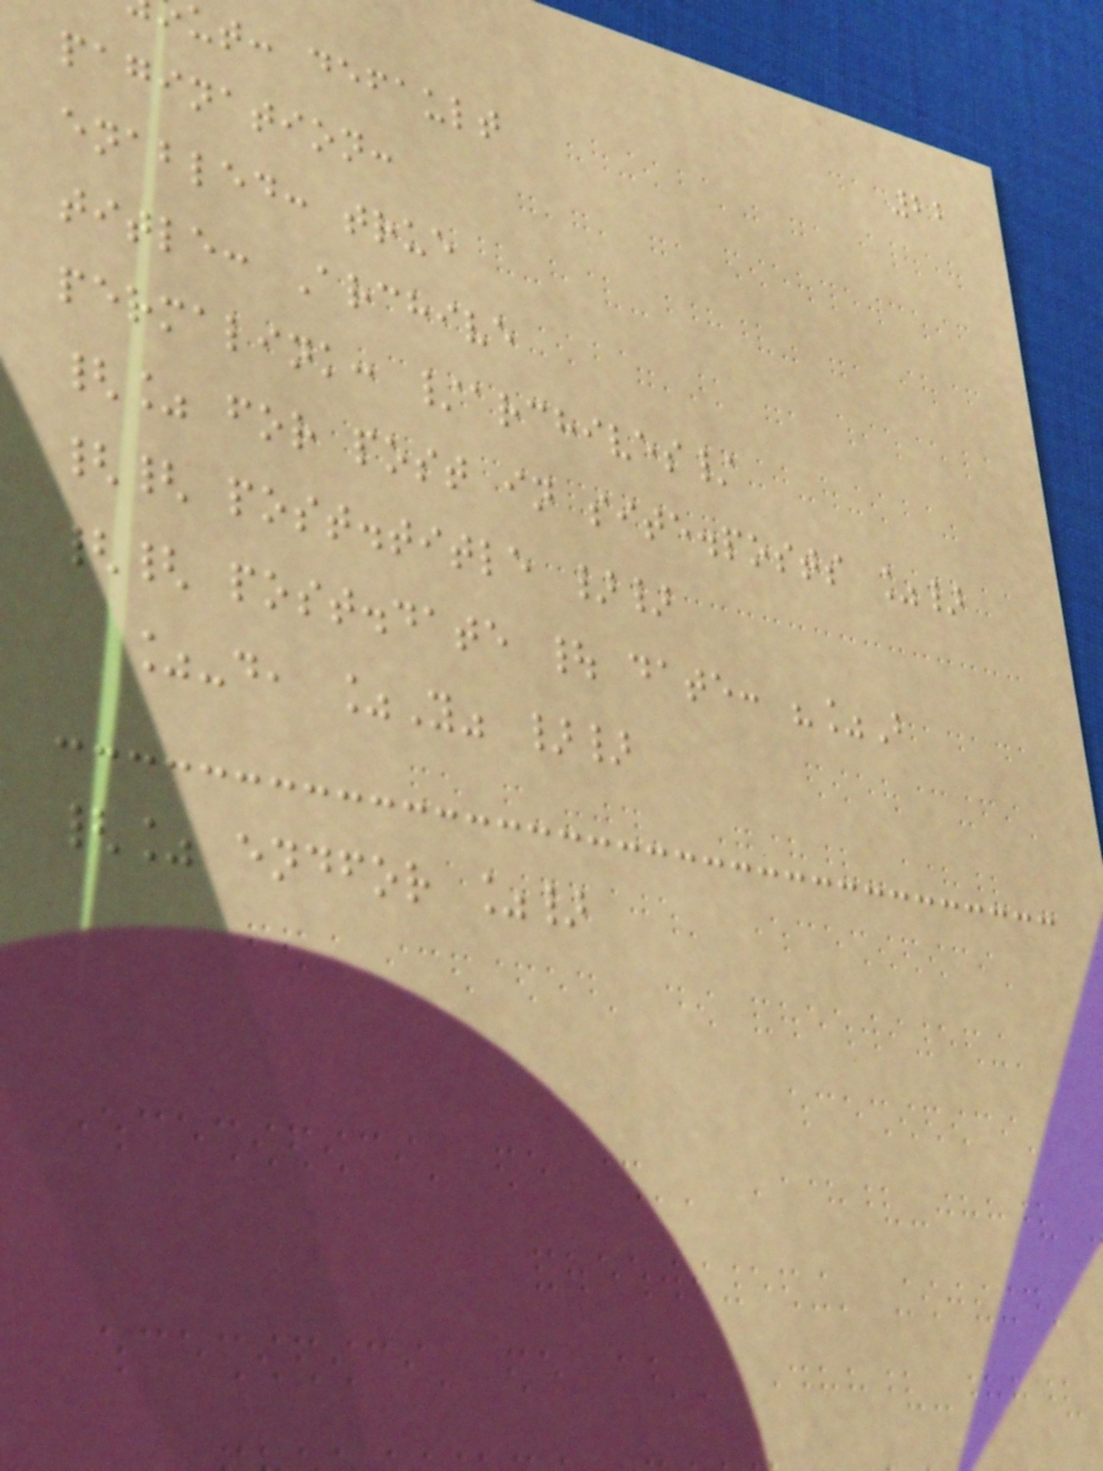22
ut: default
pagination:
enabled: true
title: Archive
permalink: /archives/
{% for post in site.posts %}
{{ post.title }}
{{ post.date | date: "%B
%-d, %Y" }}
{% endfor %}
